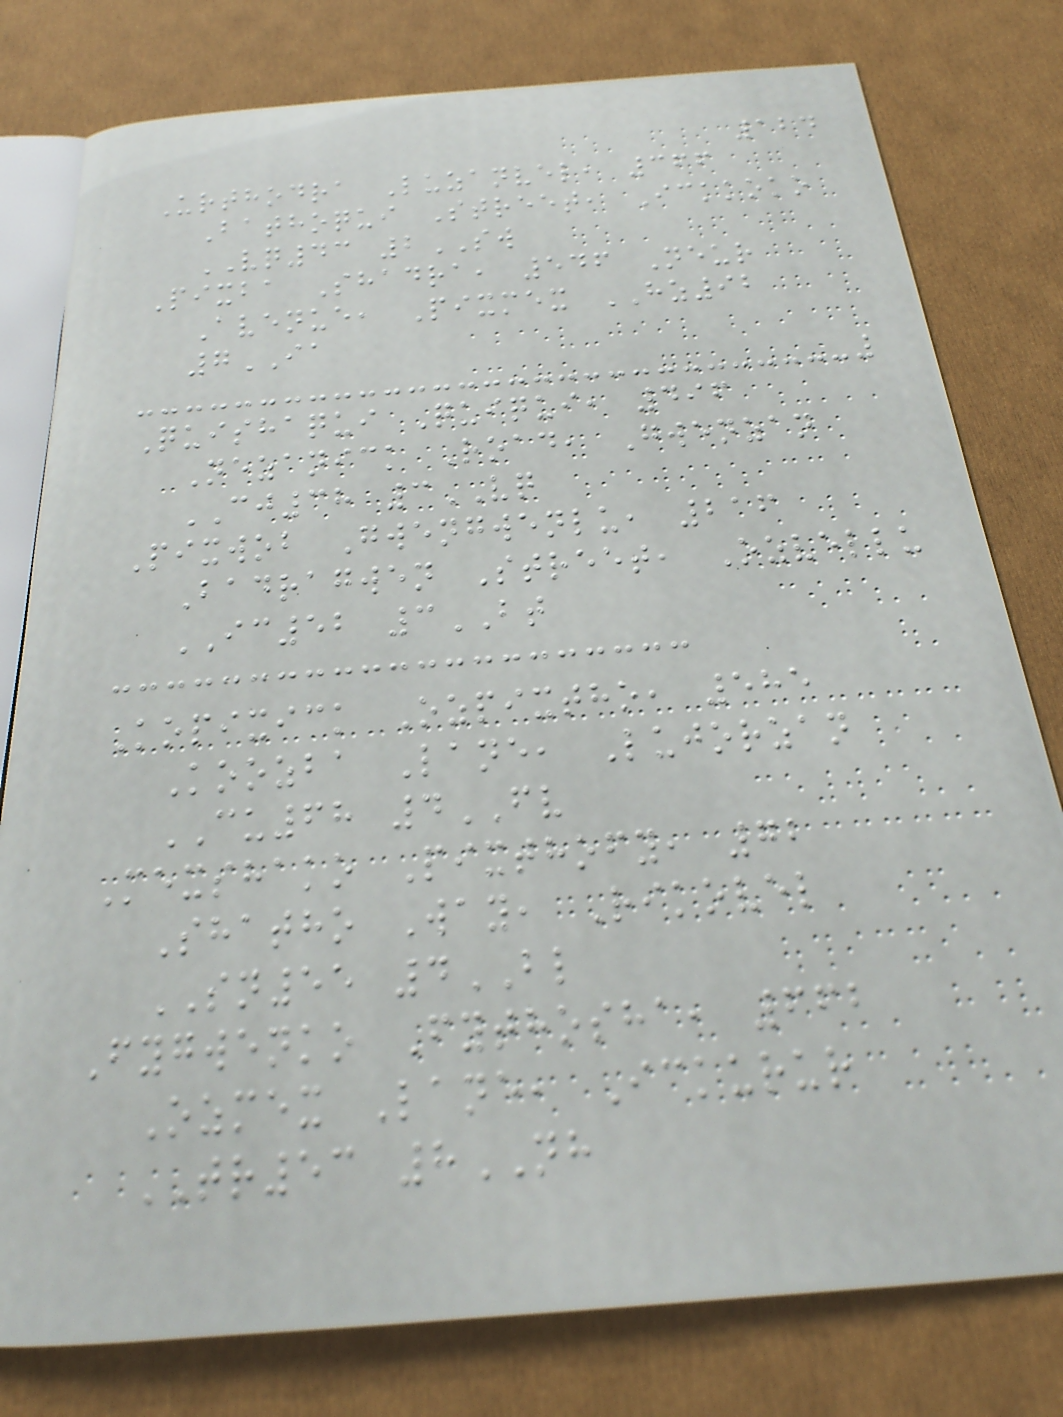124
Urthodra Luzanvel, 366
Bathoqui Street, Ickkoko
VQ43 2SW
Pixba Shadra, 546 Neur
Avenue, Pixmex HZ92
7IA
Quishaqui Quiqui, 496
Nezanick Road, Gwenzan
CJ38 3VQ
Pixwob Gwengwenlu, 216
Badragwen Street, Ozvellu
IC52 3BT
Kopixick Ozpixtho, 585
Koozba Lane, Lujorzan
CU68 4FV
Mexshako Pixthofy, 72
Shatho Way, Rikovel
SN55 4BL
Fygwenko Fythosha, 662
Ozmex Lane, Ickurur
TR53 8NH
